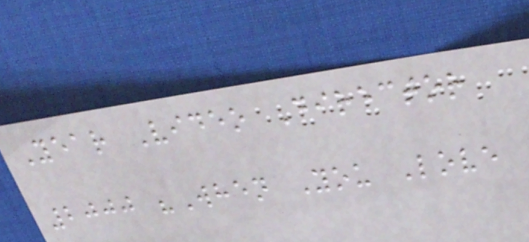Year Video Director
2000 "When You Love
